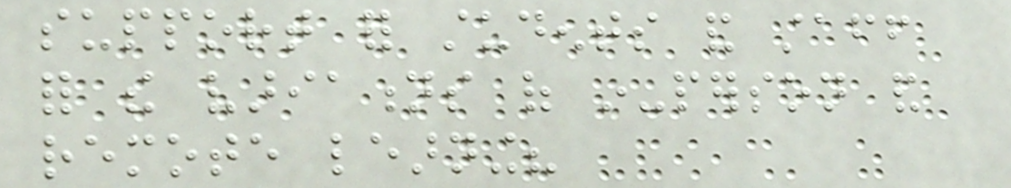support for students and staff
for the variations of in-person and
remote learning?
